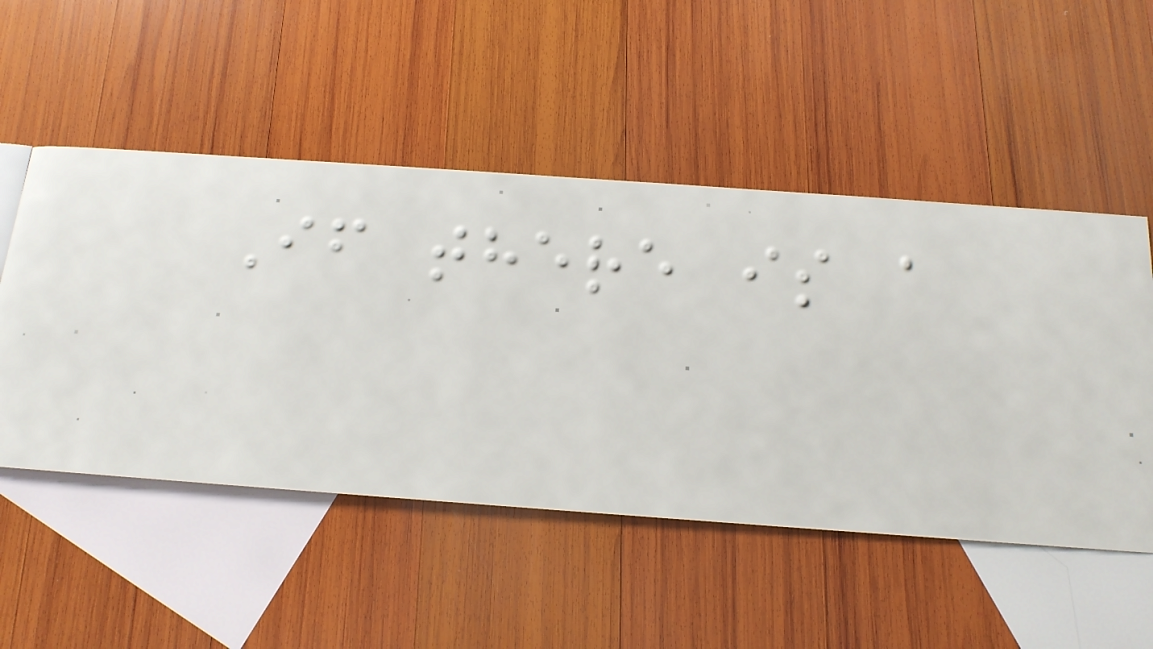If there is a
